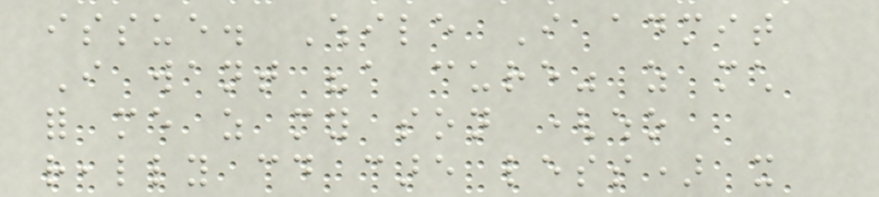issue. While I admit
I want "a cure" as much
for me as my son (who
really could care less) it
